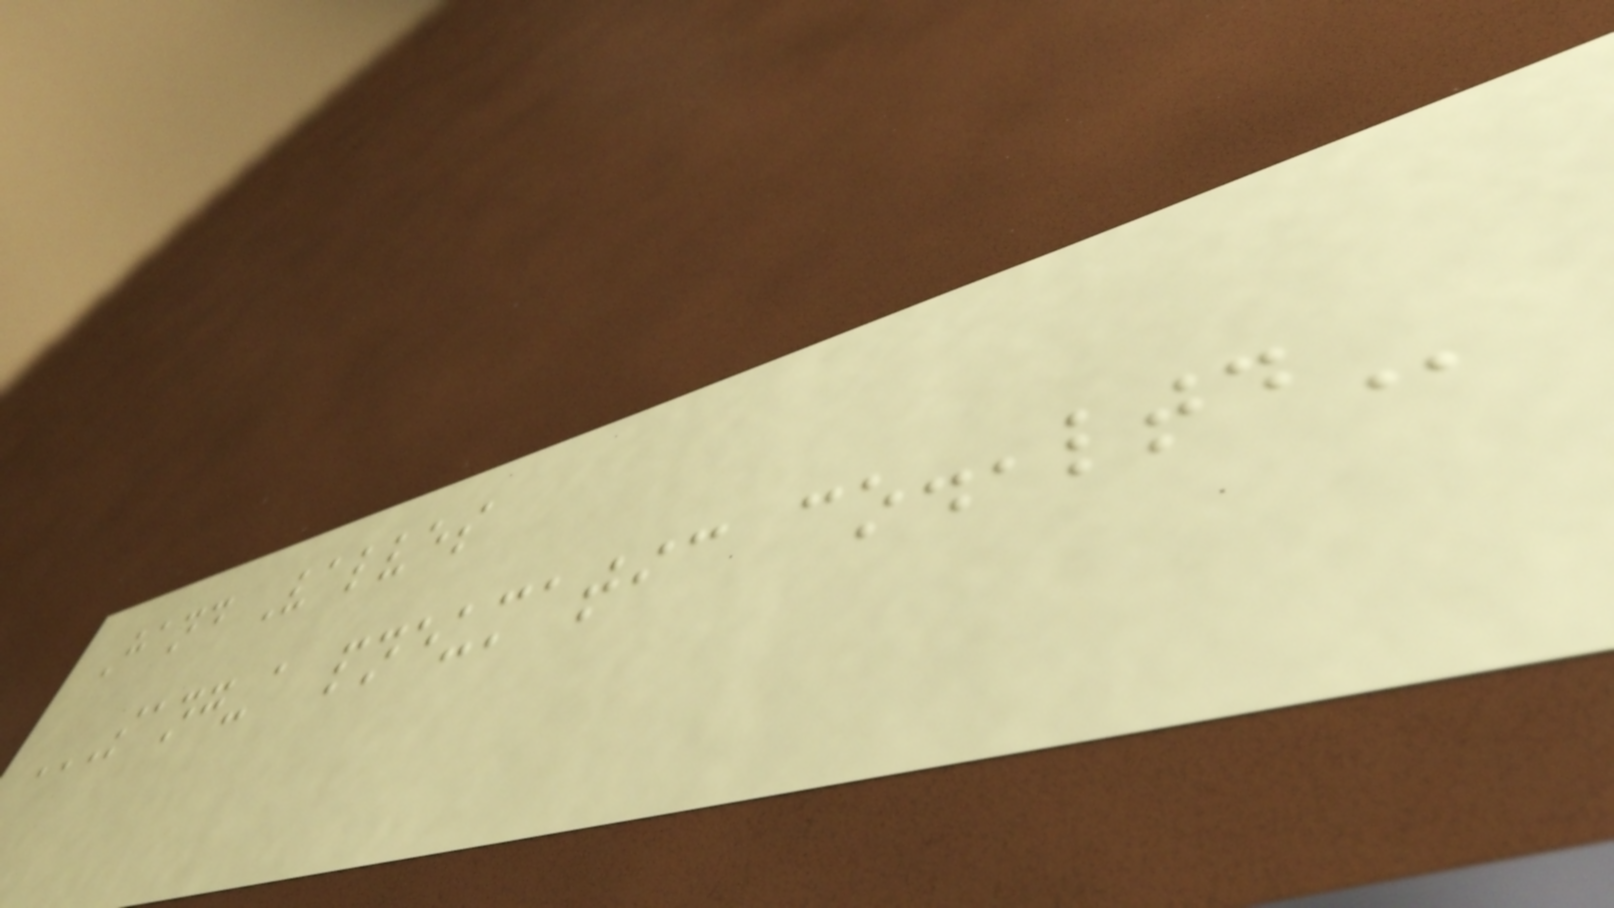Hand Valves
SANG-A PNEUMATIC CO.,LTD
